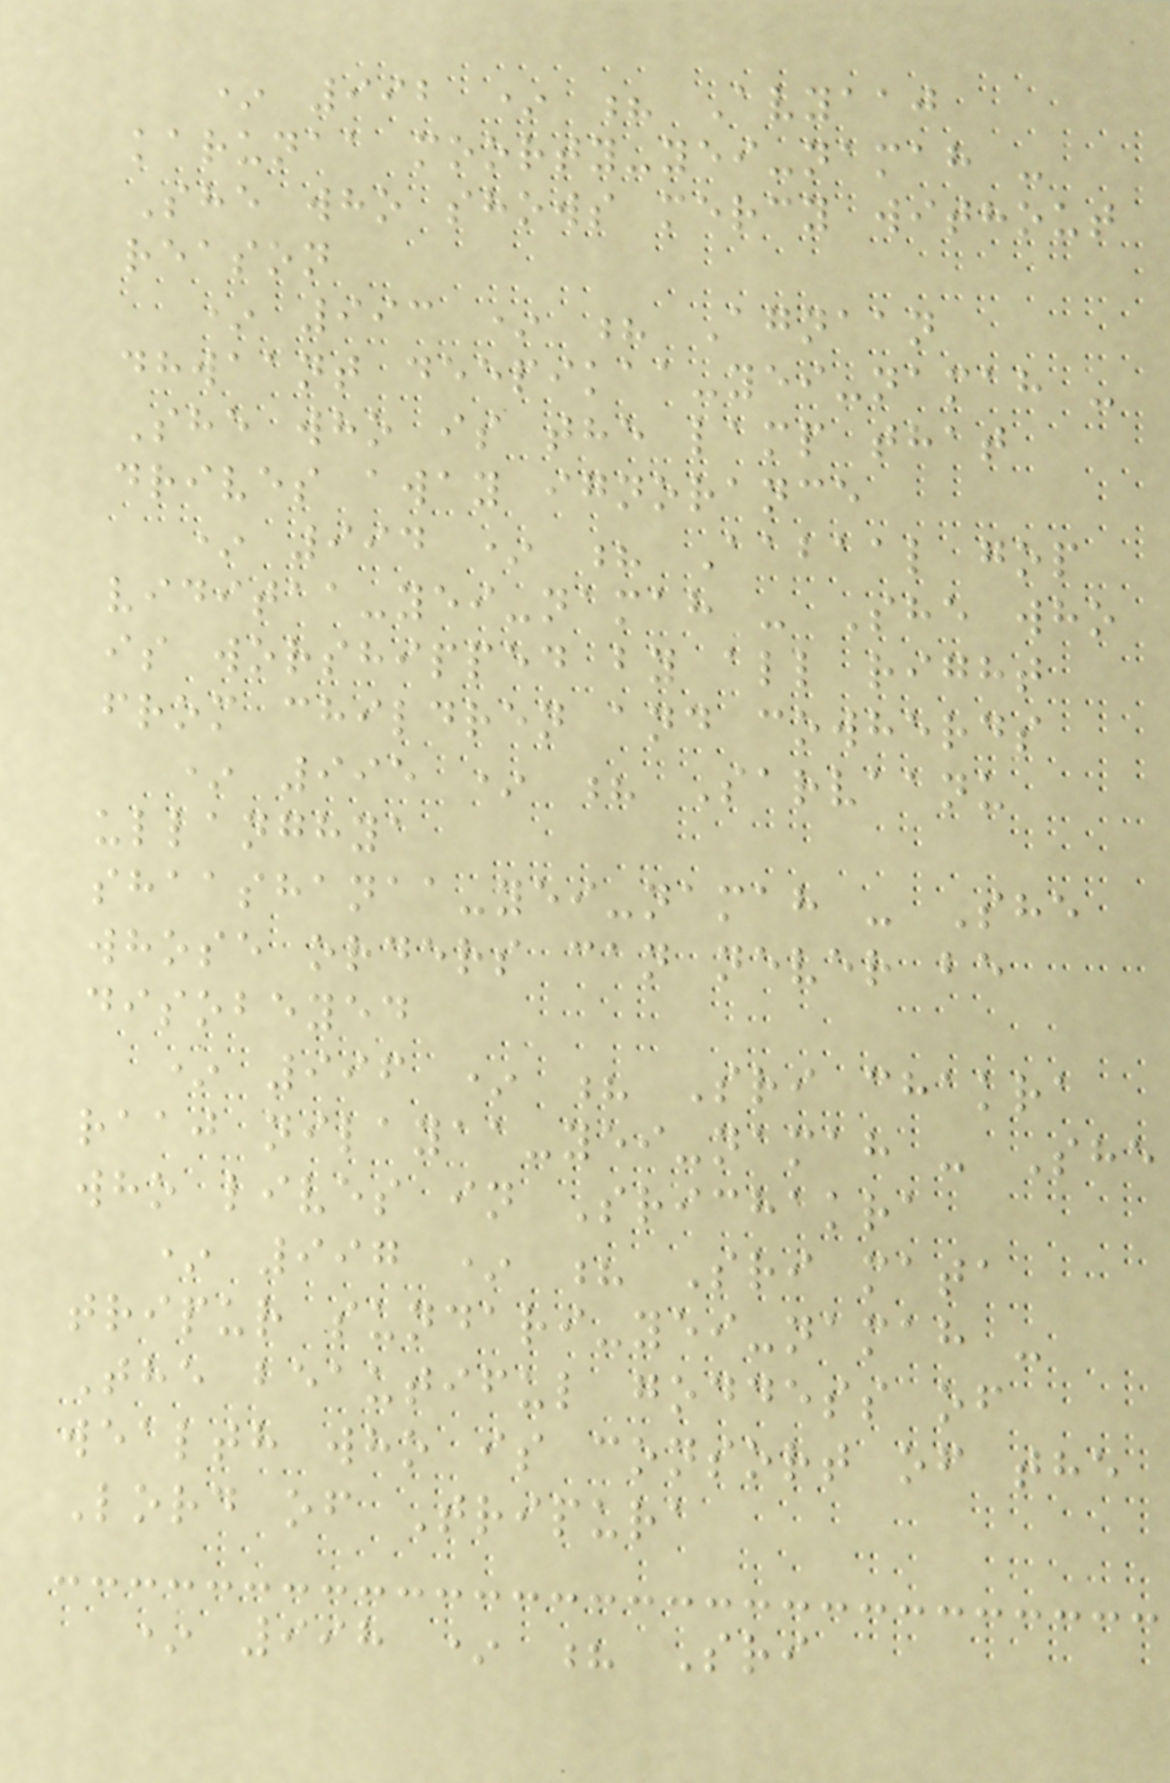* 992 * ? Avyaaj
karunaa moorty-yei-namah -
She who shows mercy without
reason
* 993 * ? Agnaan
dhwaant deepikaa-yei-namah -
She who is the lamp that
drives away ignorance
* 994 * ? Aabaal gop
viditaa-yei-namah - She who
is worshipped by all right
from children and cowherds
* 995 * ? Sarvaanu
ullanghya
shaashanaa-yei-namah - She
whose orders can never be
disobeyed
* 996 * ? Sri chakra
raaj nilayaa-yei-namah - She
who lives in Srichakra
* 997 * ? Sri mata
tripur sundari-yei-namah -
The beautiful goddess of
wealth who is consort of the
Lord of Tripura
* 998 * ? Sri
